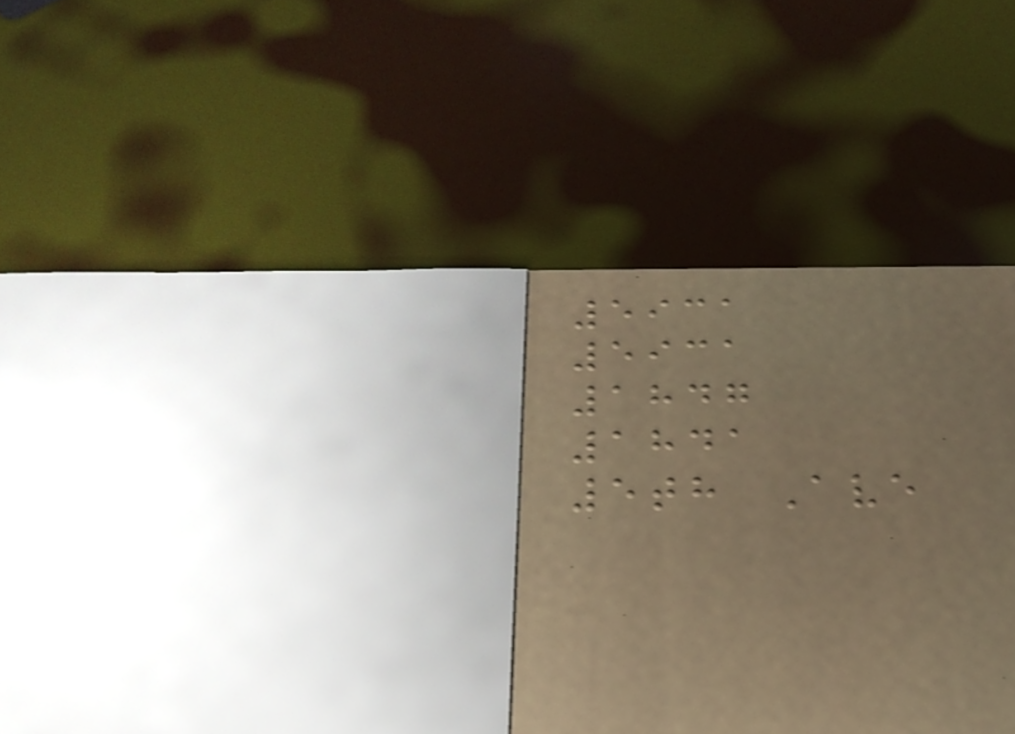5931
5931
1847
1841
5th Ave
